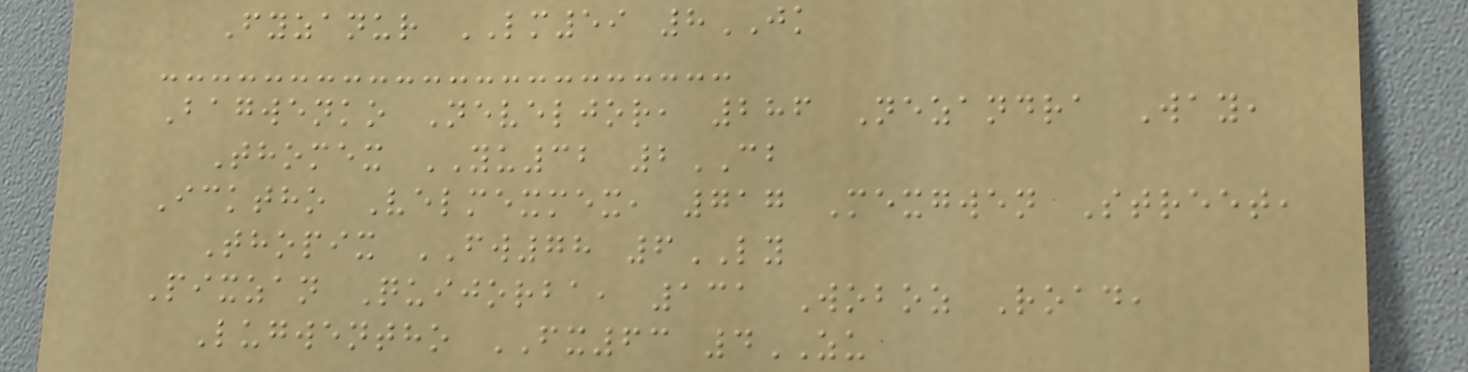Fyzanur LM59 8JK
Bagwenko Neveljor, 286 Nezandra Way,
Thomex YU32 2CB
Icktho Velmexmex, 717 Mexgwen Street,
Thopix FW78 6LY
Pixzan Quijorba, 131 Woboz Road,
Lugwentho FX63 4ZU
